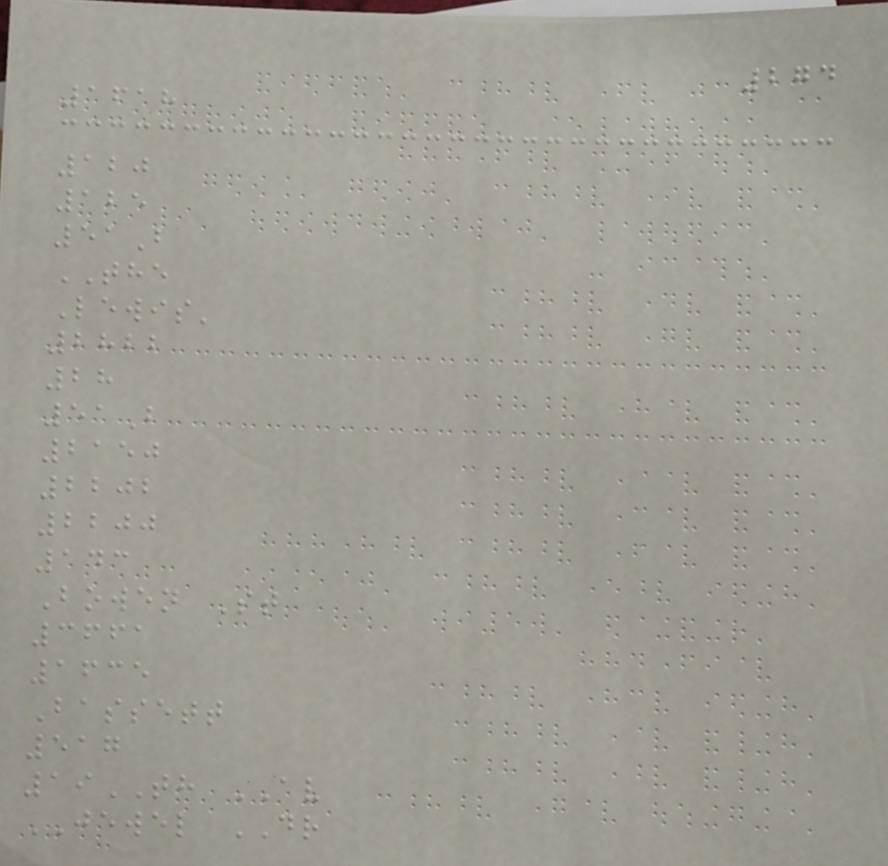274
1618
120
125
51B
THE
Lewis'
2822
28
51B
2150
2202
2200
143
Bowen St
3661
1635
Bassett
517
19TH AV
JEWEL DR
